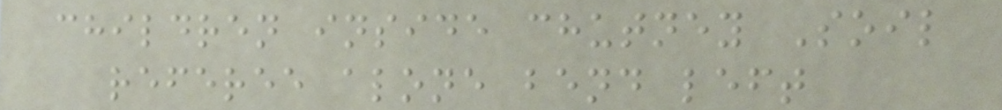children inside chutney Soil
referee alone bend left
